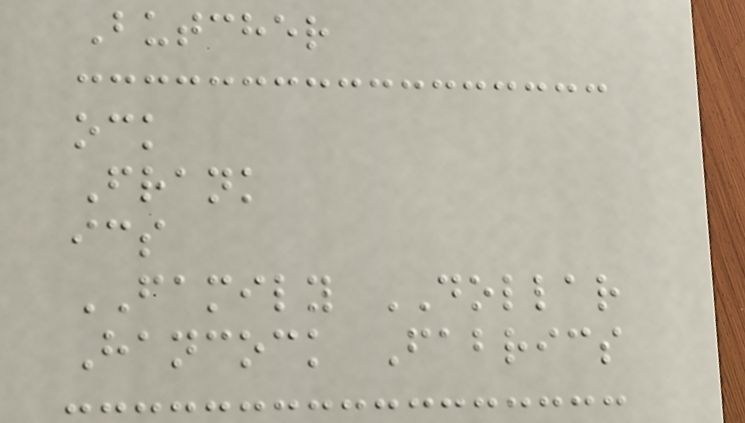Butcher
ock
Frank
ics
FAMILY DOLLAR
Hancock Fabrics
